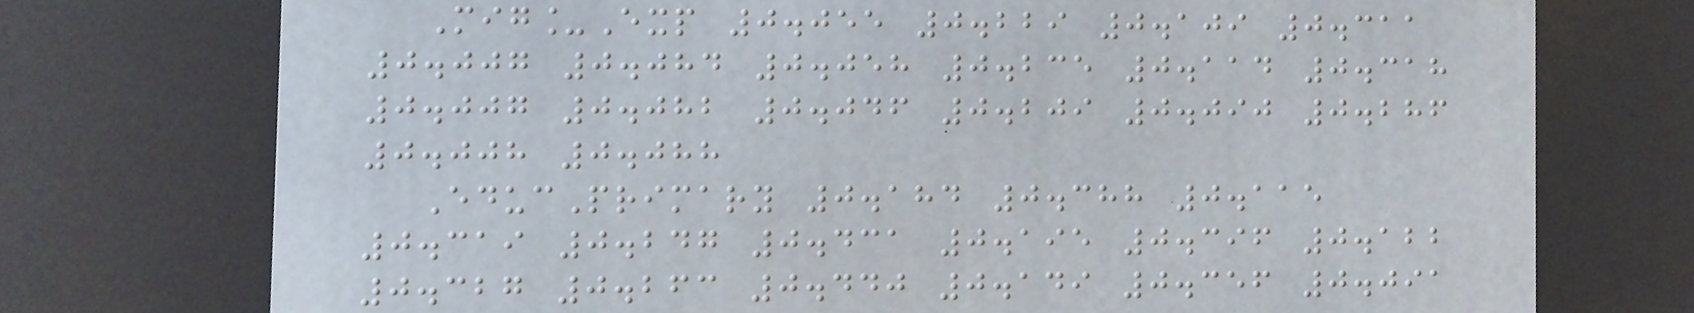Mig_Exp 0.055 0.229 0.109 0.311
0.007 0.084 0.058 0.235 0.114 0.318
0.007 0.082 0.046 0.209 0.090 0.286
0.008 0.088
EducPrimary 0.184 0.388 0.115
0.319 0.247 0.431 0.195 0.396 0.122
0.327 0.263 0.440 0.149 0.356 0.091
